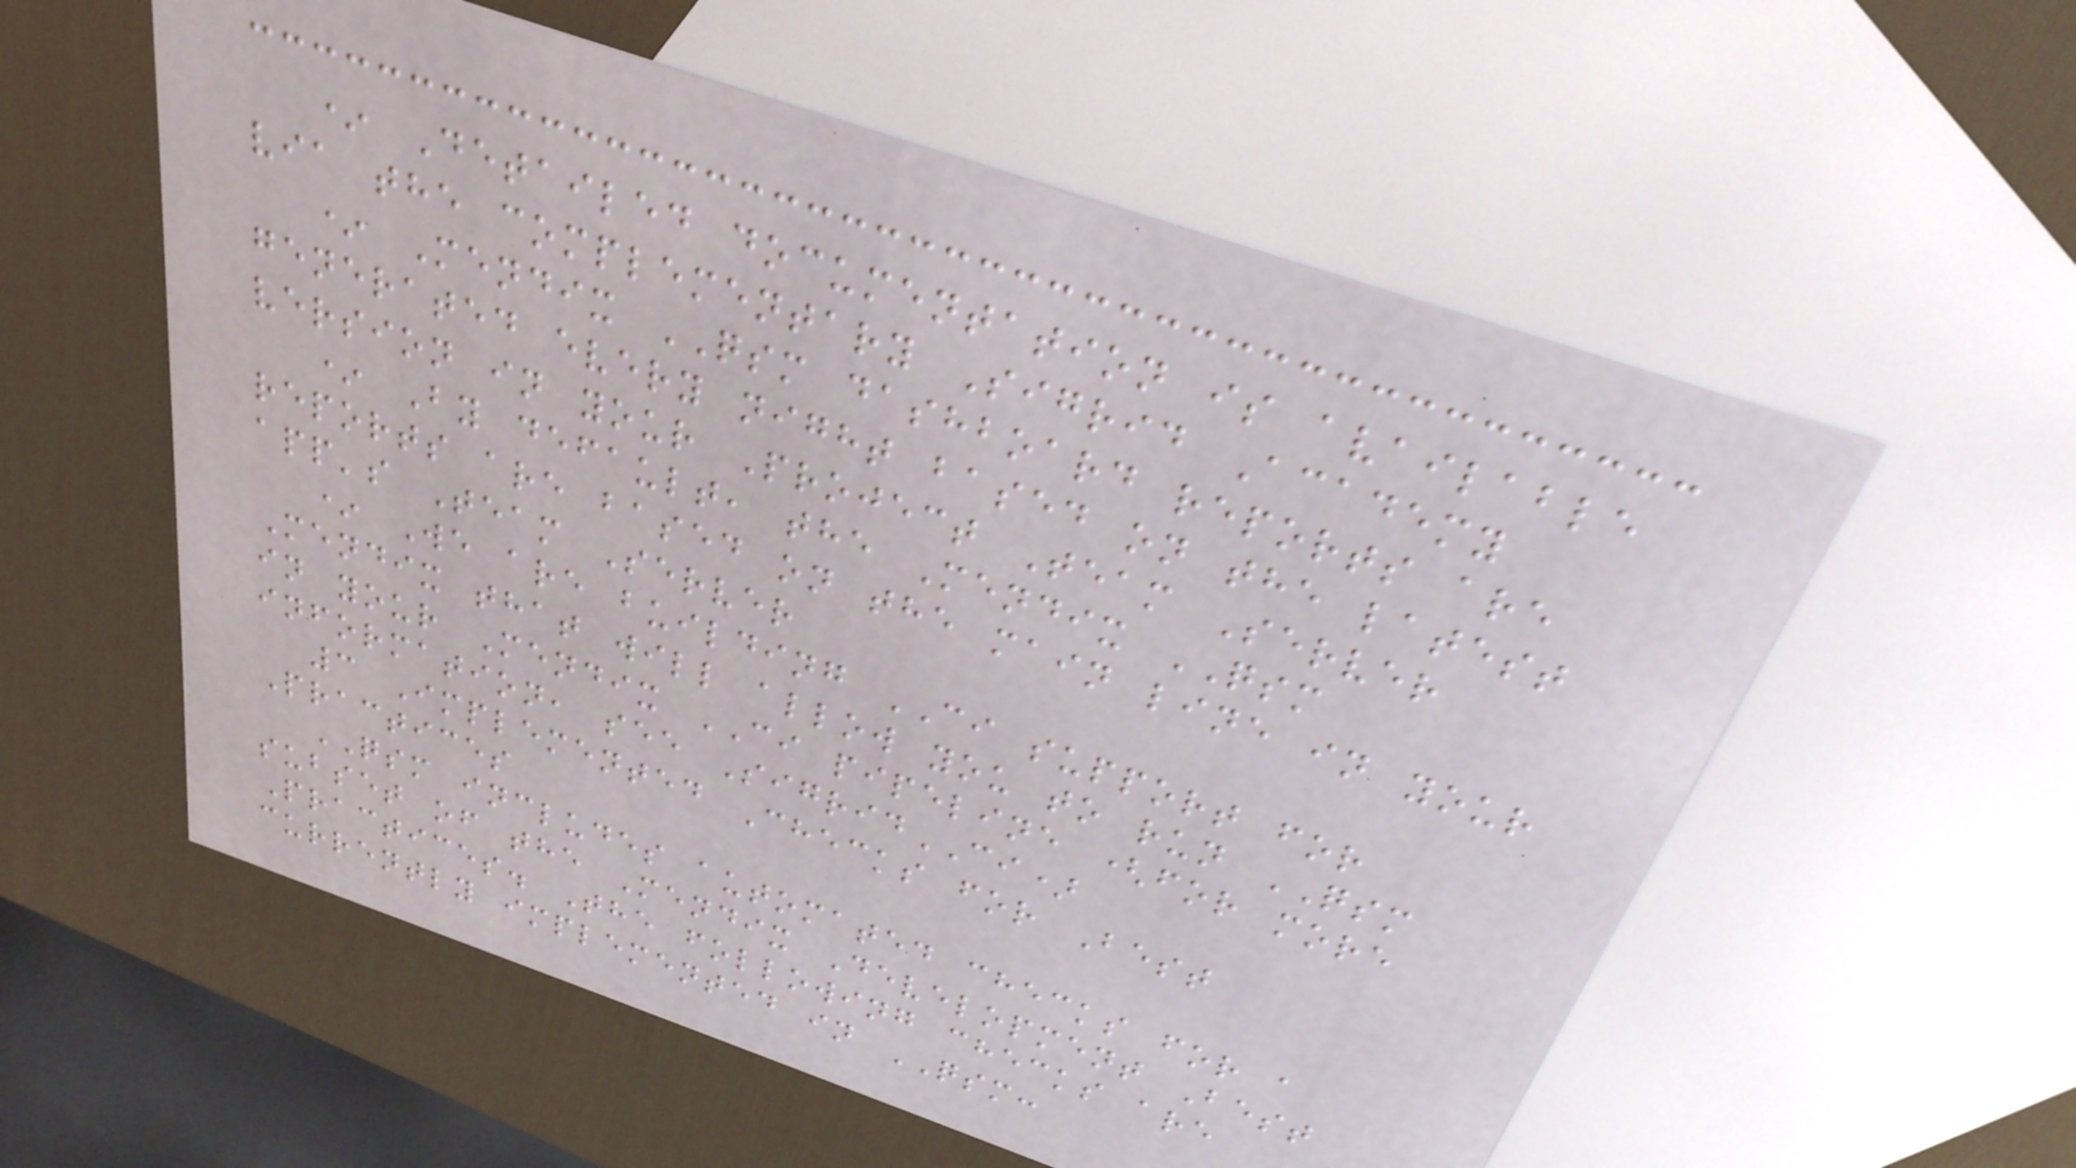* Detailed documentation is available
via the complementary Sigrid Academy
* Mendix QSM dashboard reports are
generated every night based on the latest
version in your Project Team Server
* By default, the Mendix QSM
reports are based on the main line in your
app's Team Server
* We are building CI support for
Mendix that will allow you to run QSM
in your Mendix CI pipeline (for more
information, see SigridCI)
3 Implemented Checks for Best
Practices
QSM includes automated checks for a
subset of the Mendix Development Best
Practices. The following checks are
currently implemented in QSM:
